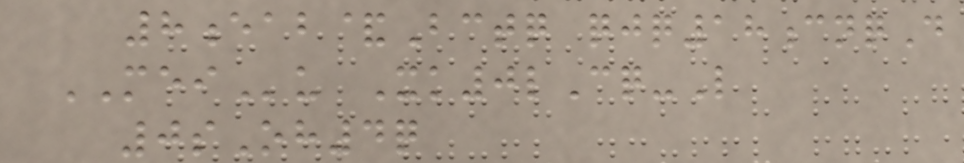8eab&Bctq qjq18cnqD
MEIu Xk0lCq-L
0sOh4q
